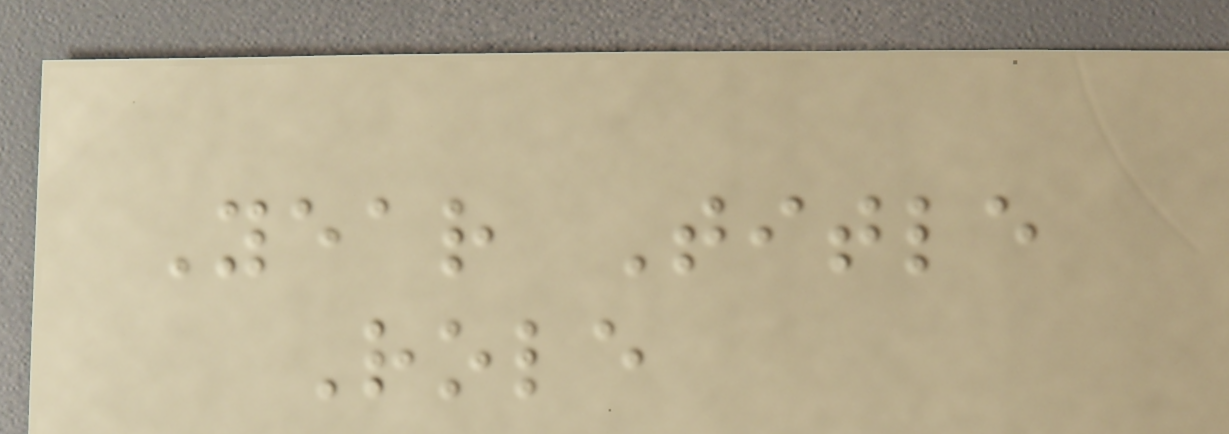Year Title
Role
